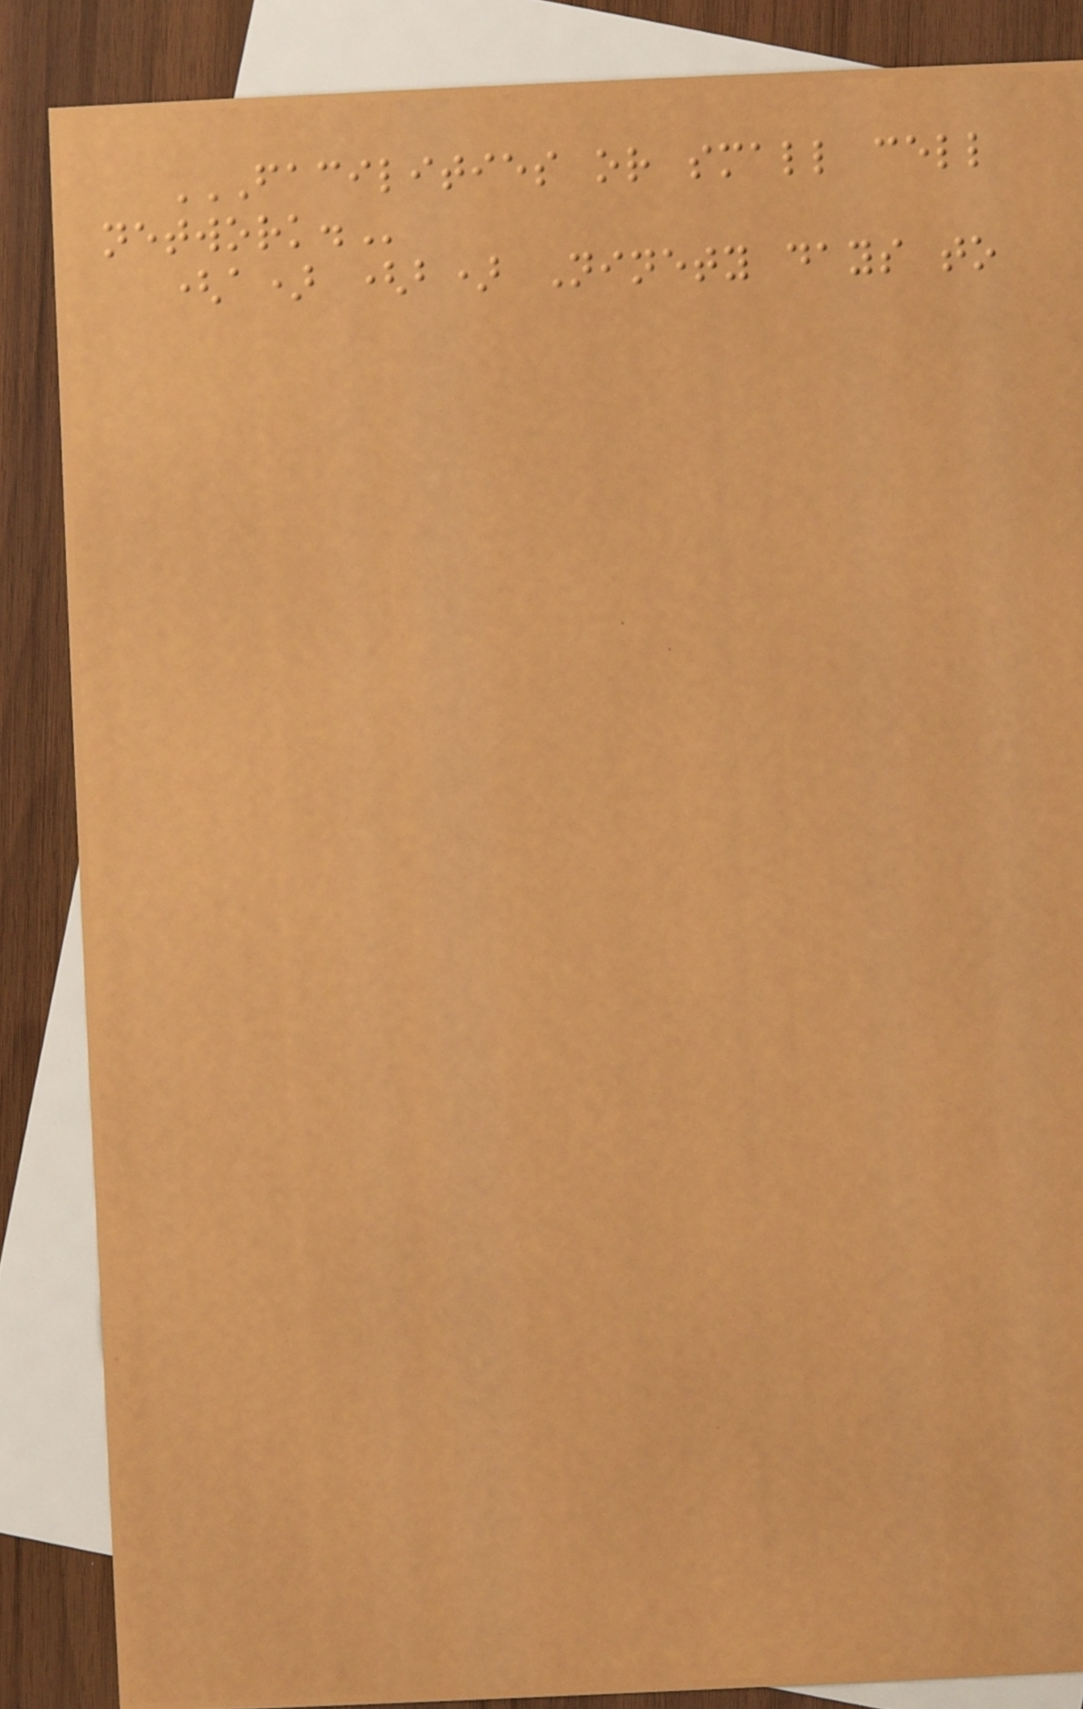FACILITIES OR SMALL CELL
NETWORK.
(a) (b) Ninety days to
